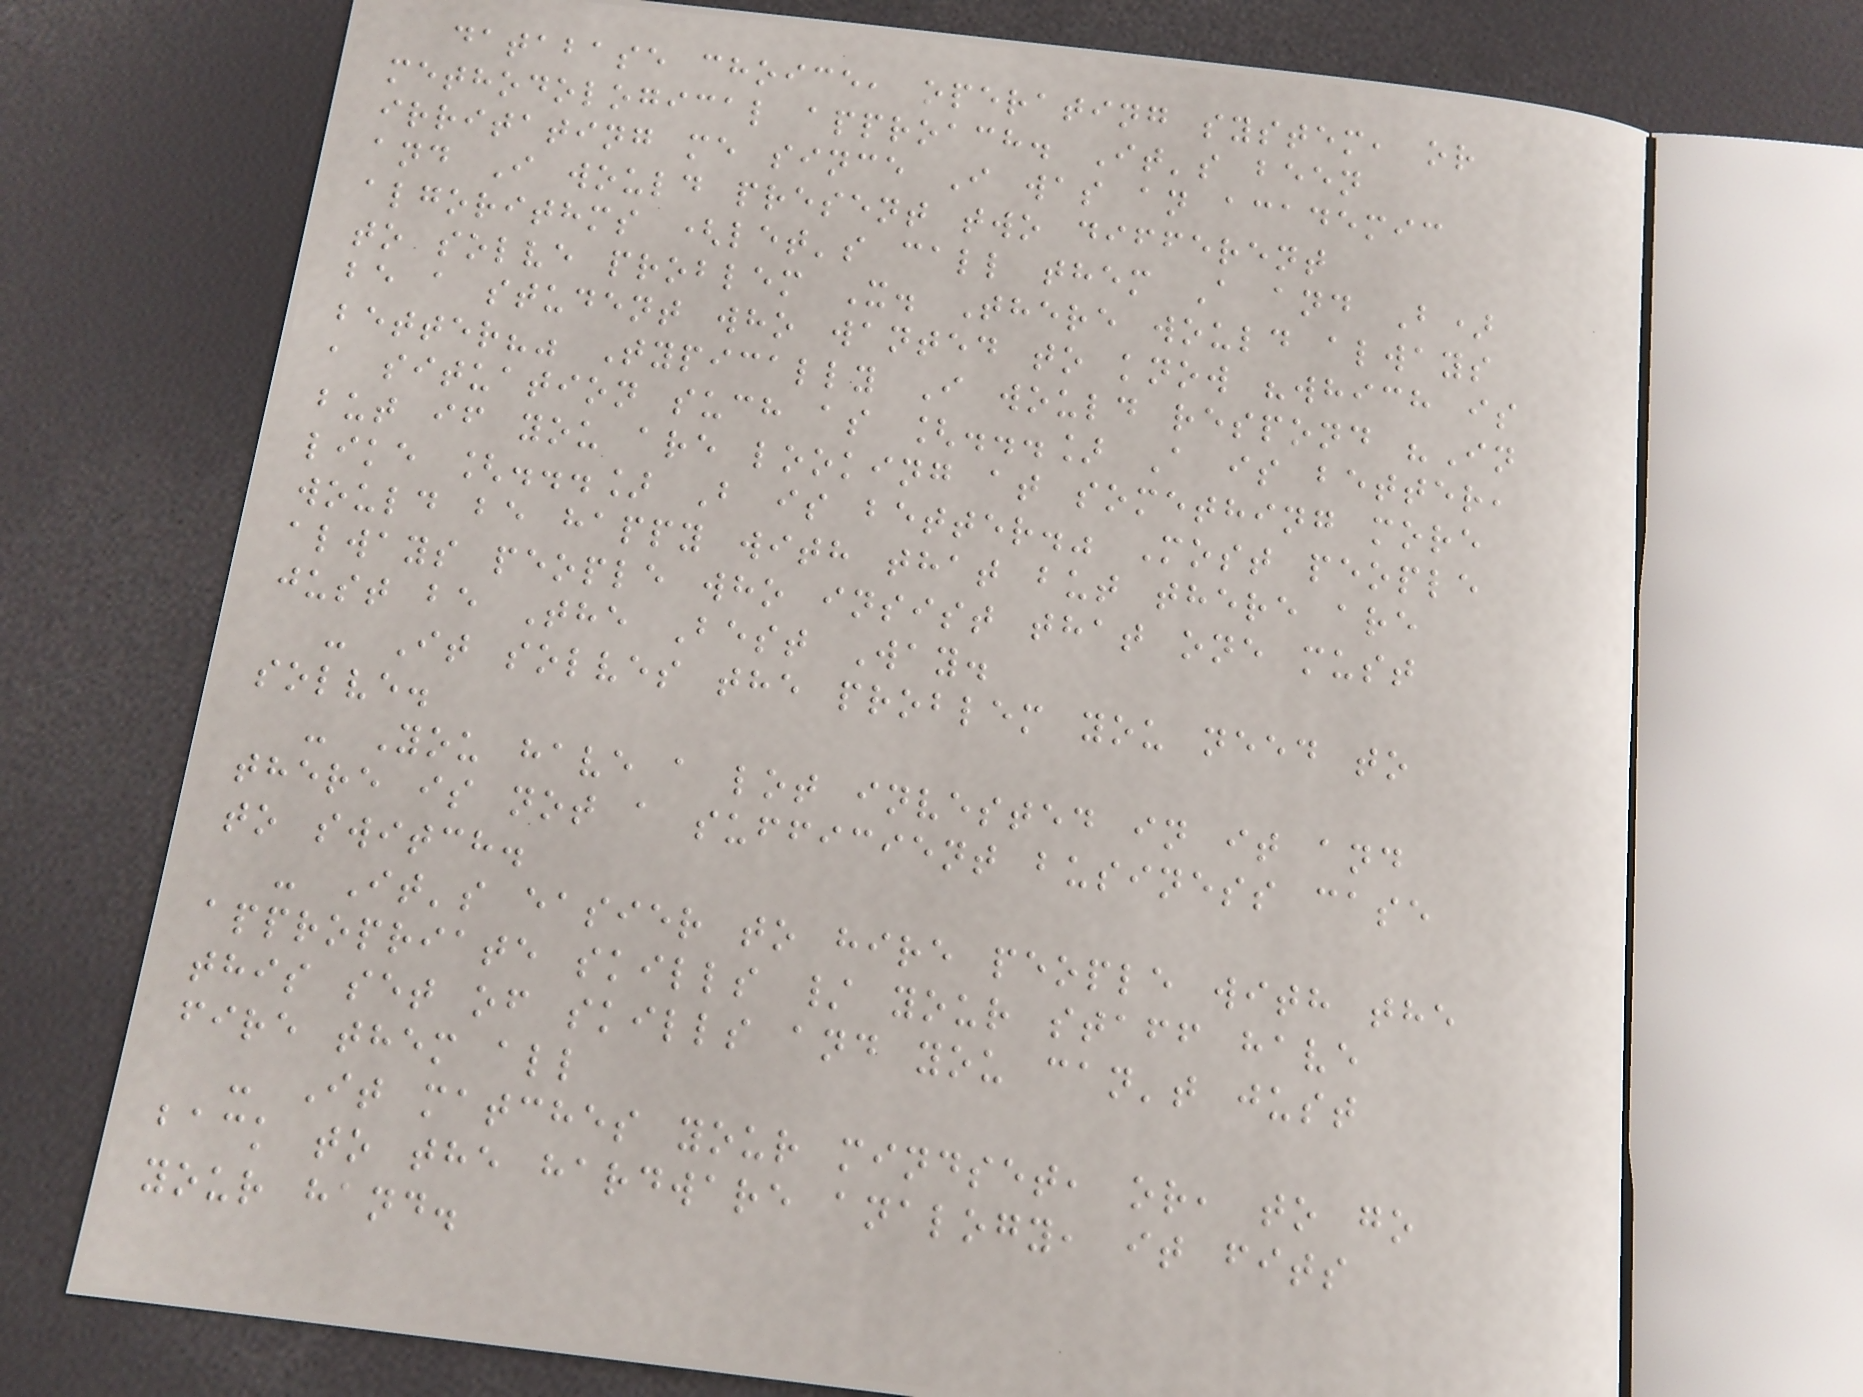database choice, operating system, or
methodological approach. It's been
irritating me since I was an academic
and I would present two different
algorithms (let's call them A and B)
to solve problem X. There would always
be a student who wanted to know "which is
better?" Typically I would respond "In
a situation such as [...] A is better,
but if you are looking at something more
like [...] B is better." Most people
would be happy with that but there are
always people who insist that one must
just be The Best Way.
- It solves the problem you need to
solve.
- You have a lot invested in it and
there is not a sufficient business case
to switch.
- It's easier to hire people with the
appropriate skills / your staff have
this set of skills and you can't just
fire them all
- It matches your mindset, or, to go
back to the hardware analogy, it fits
your hand.
